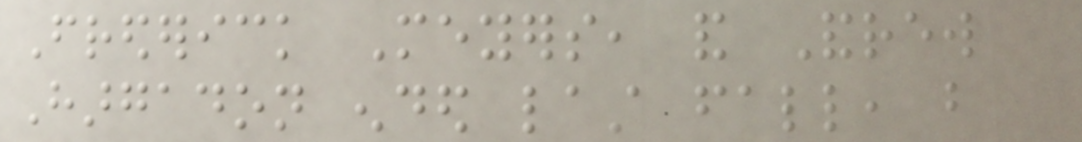Frederick Meyers, and Andrew
Hargadon ended last fall, but
